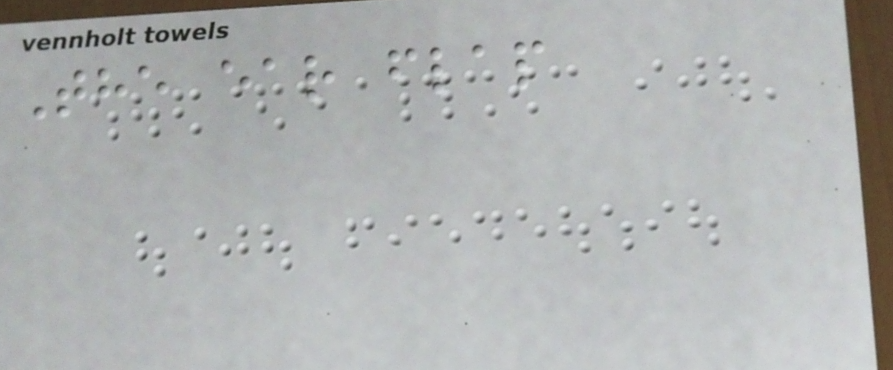The ear flap
